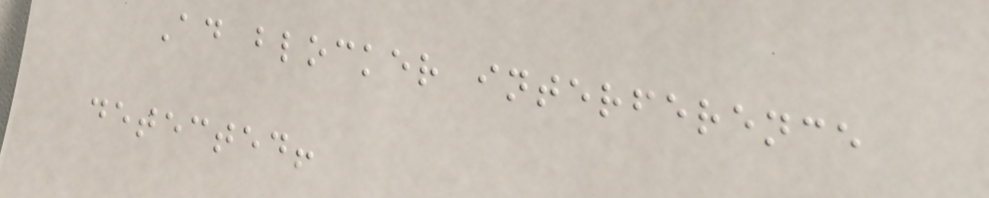Ad blocker interference
detected!
